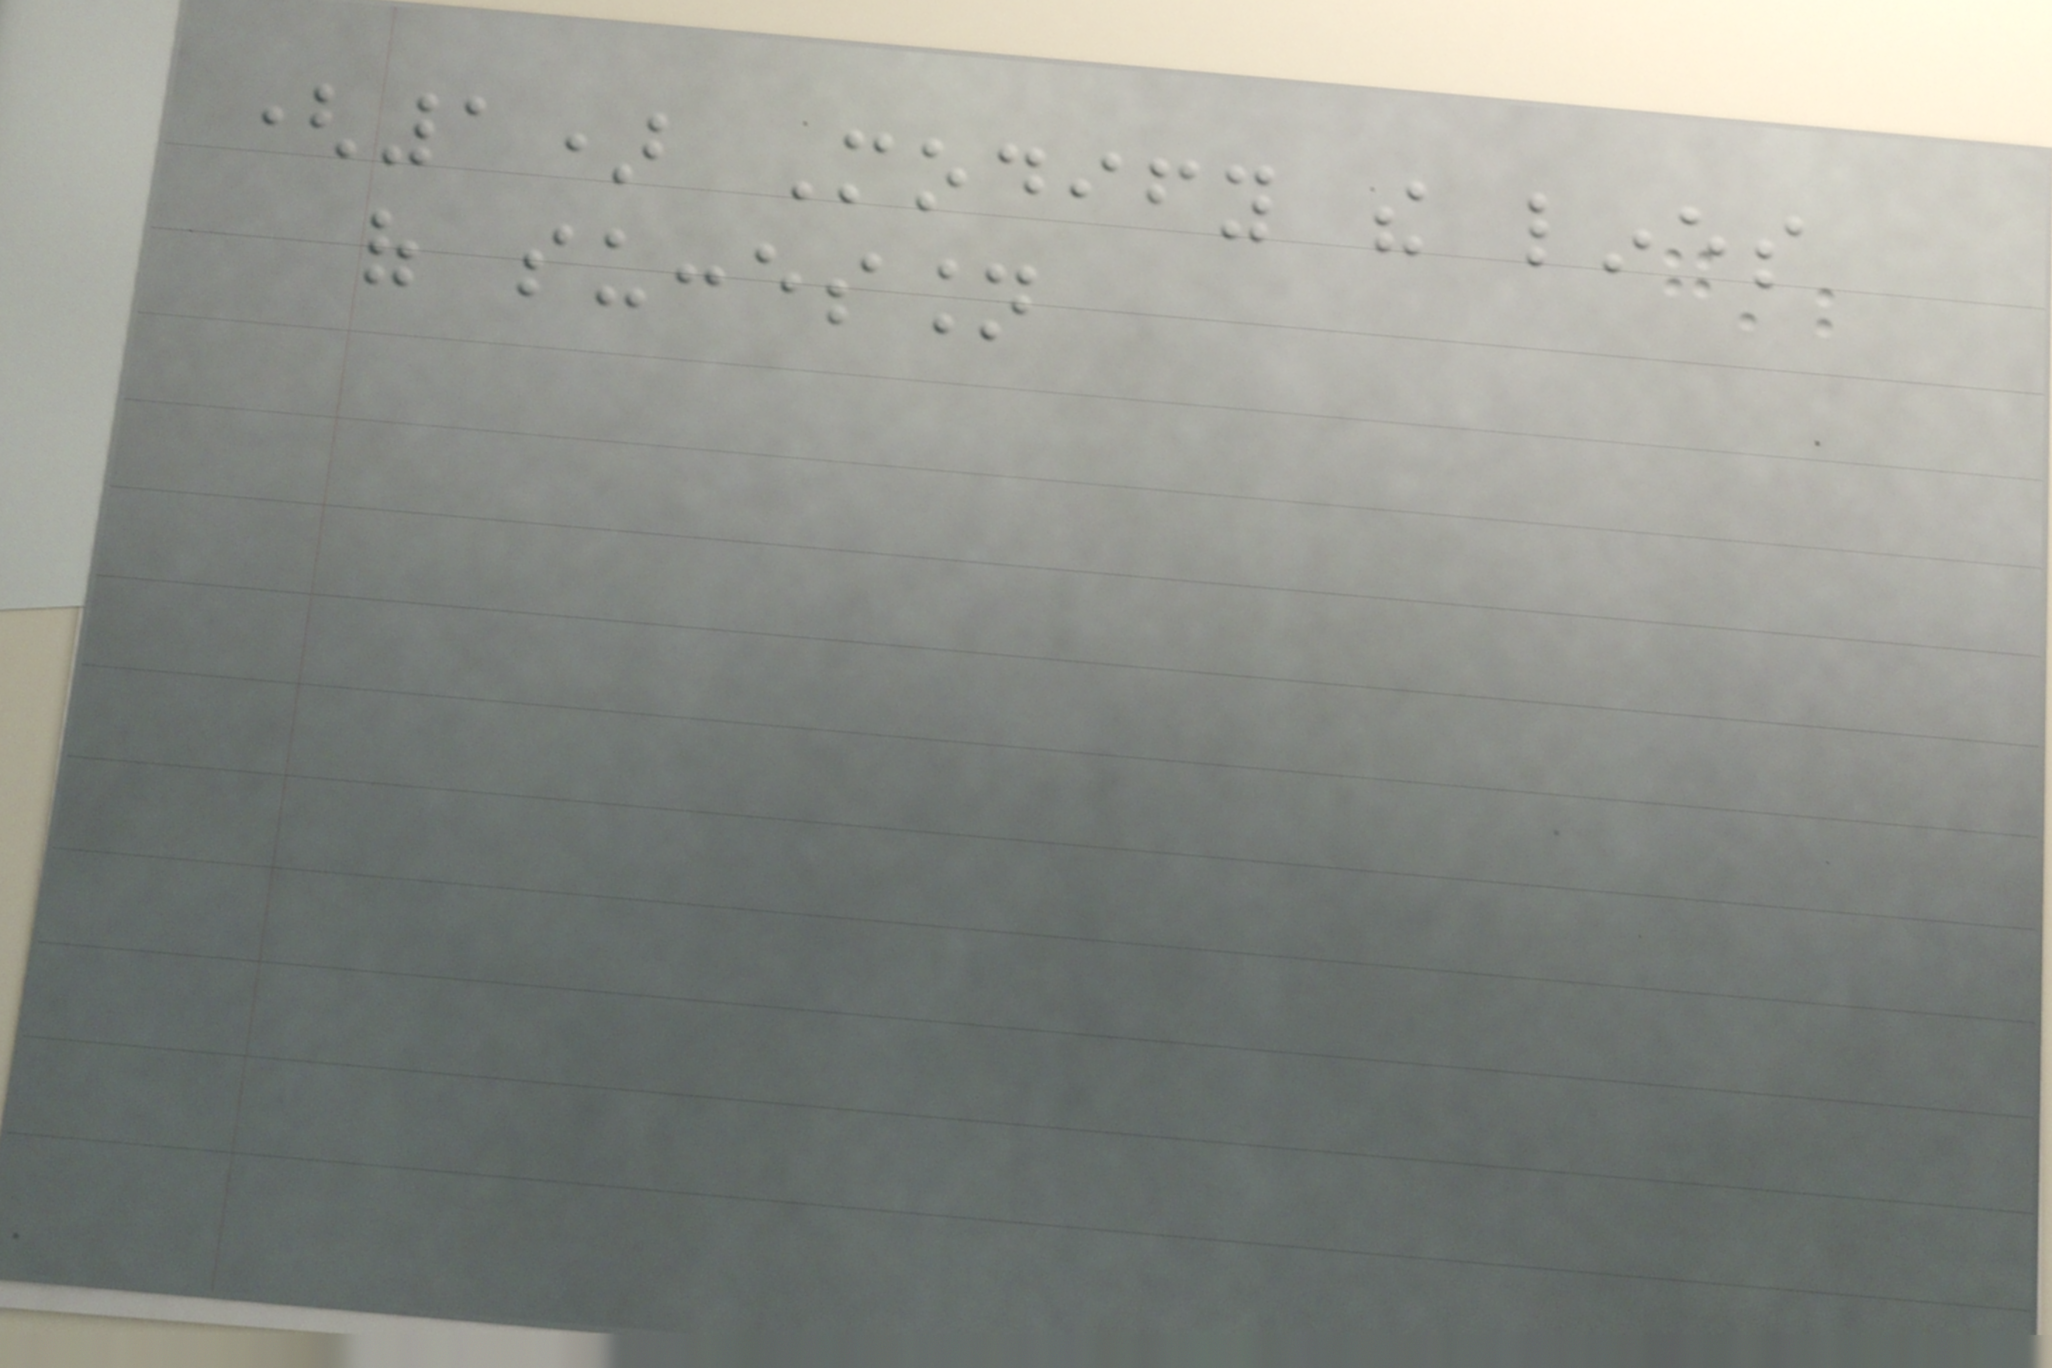(1) Modify the lines
of succession
